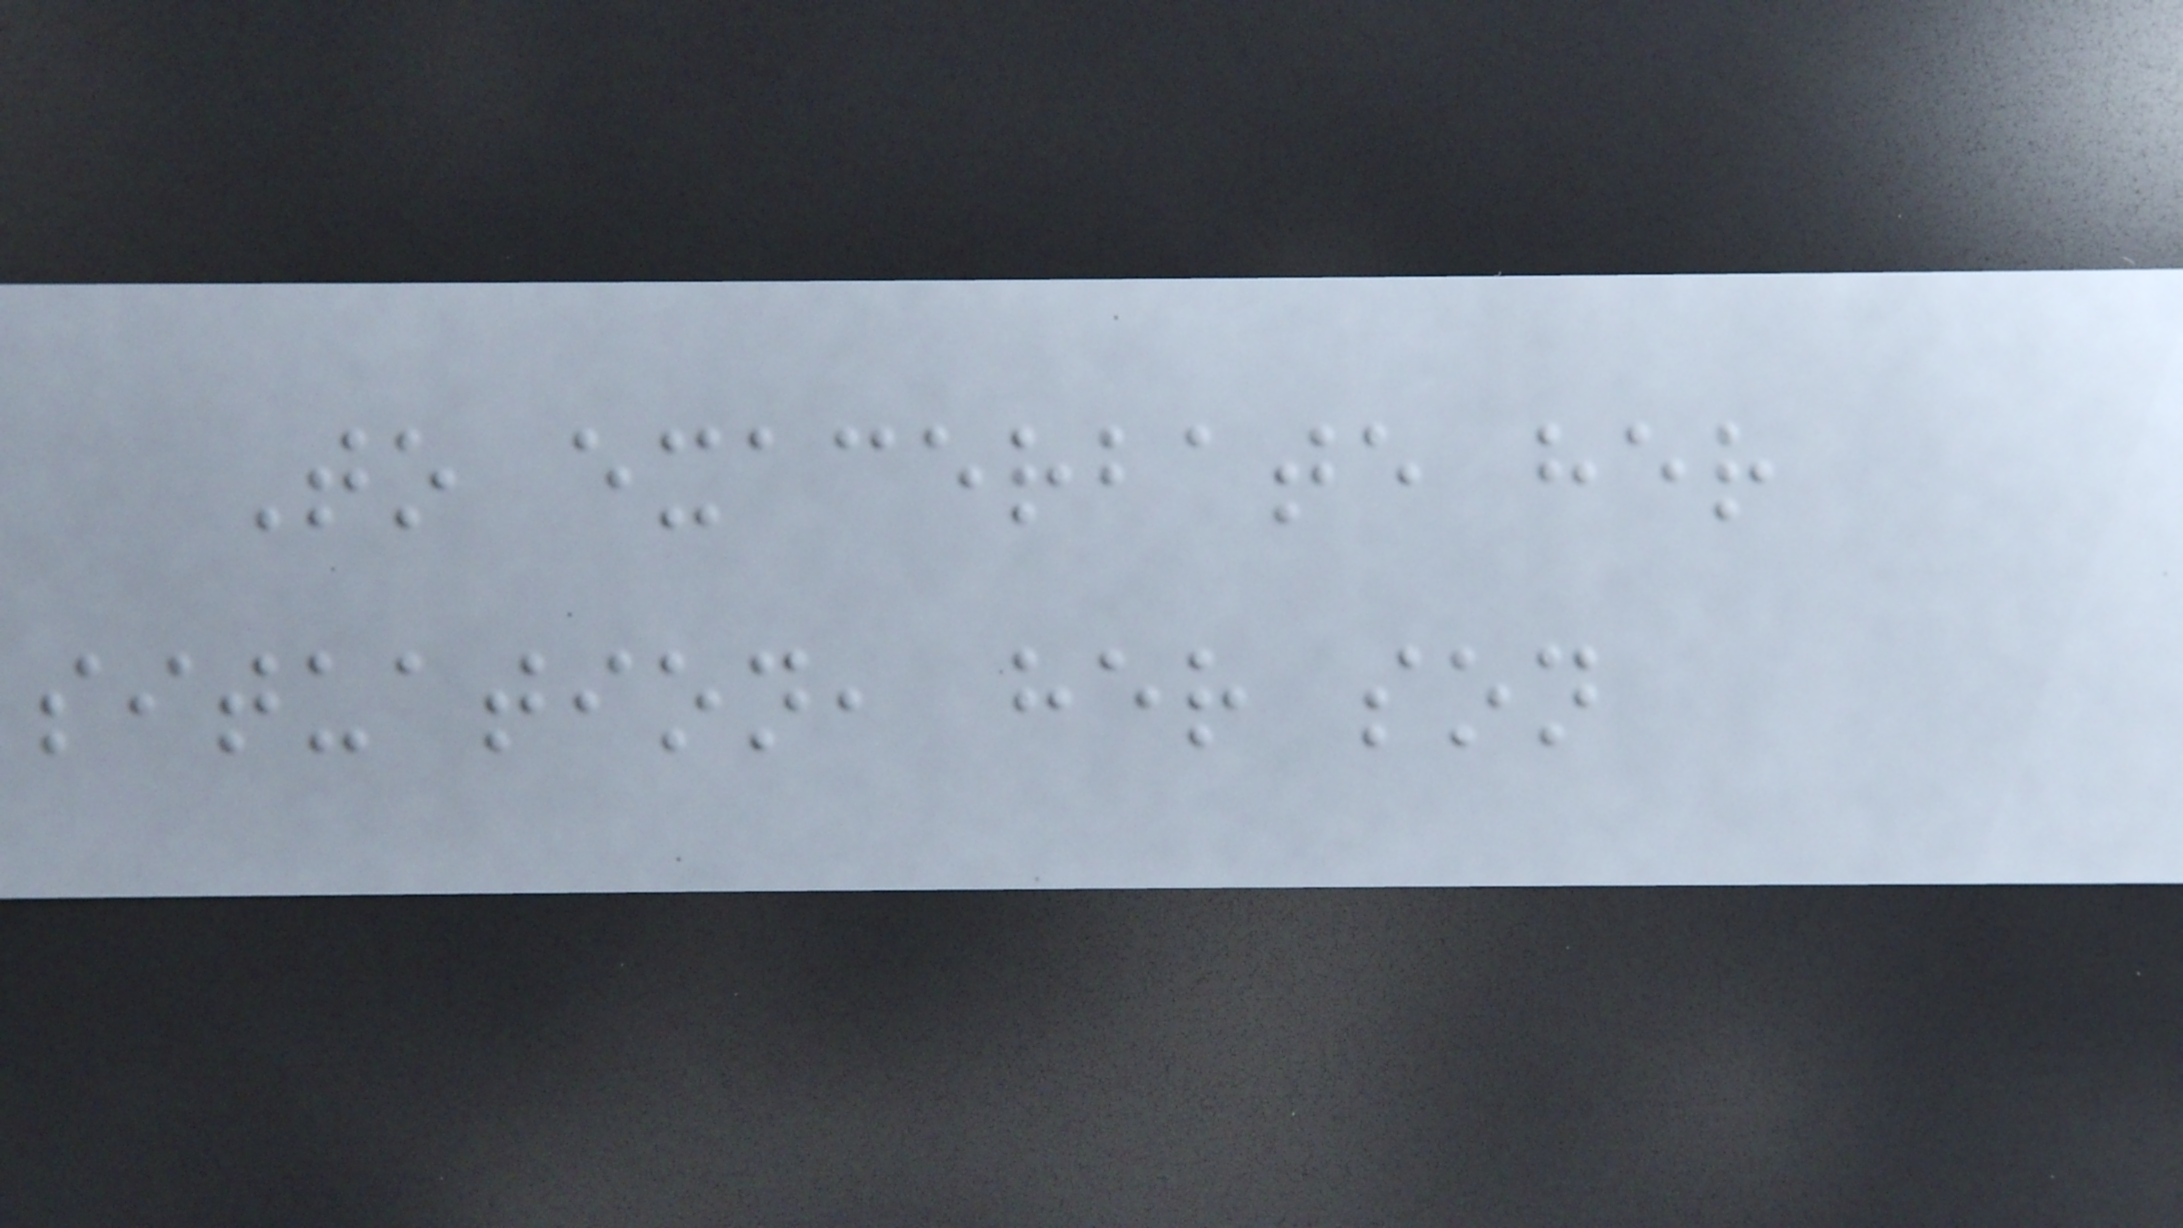To exacerbate her
situation, her son
